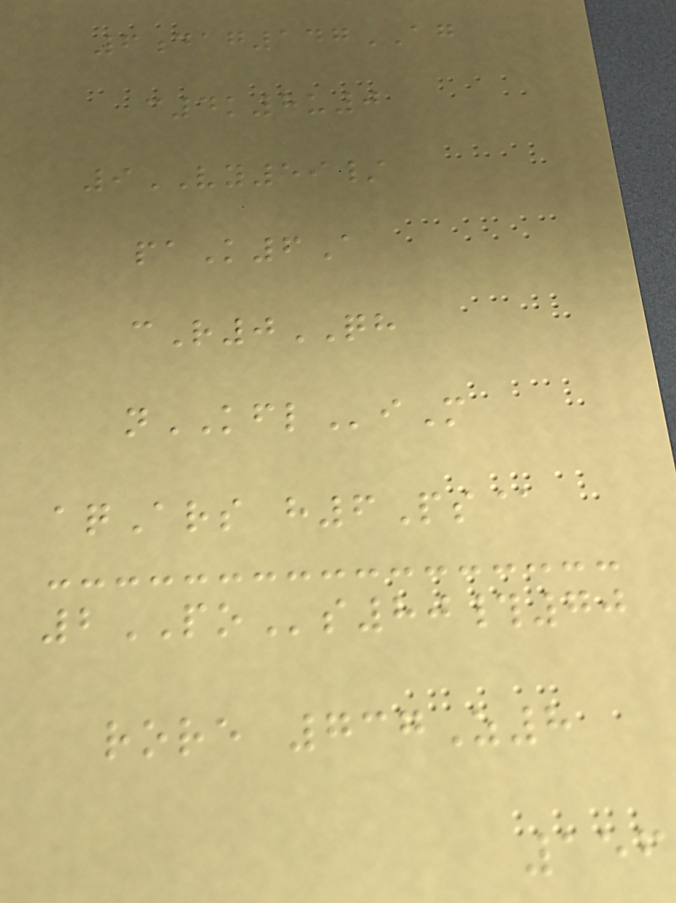6dag147AG
c4k8u0
9VY59/
paK6A
cR0QH
nKFLiM
aqArs h6Ps@
2POs80#70
rore 737Z8
156
